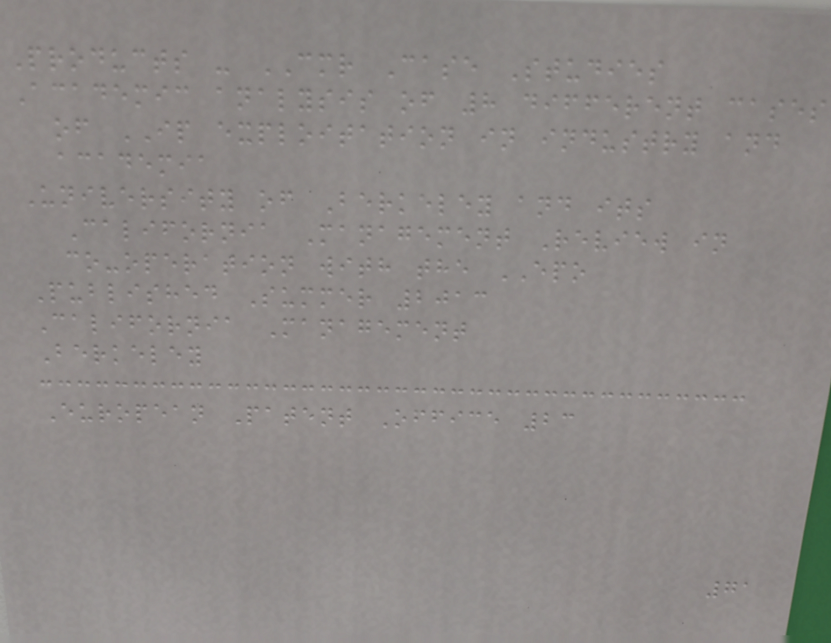Products - CMR Case Studies
Academic analysis of 8 different cases
of IP exploitation in industry and
academia
University of Berkeley and its
California Management Review in
co-operation with the EPO
Published Summer 2013
California Management
Berkeley
European Patent Office 23
71
